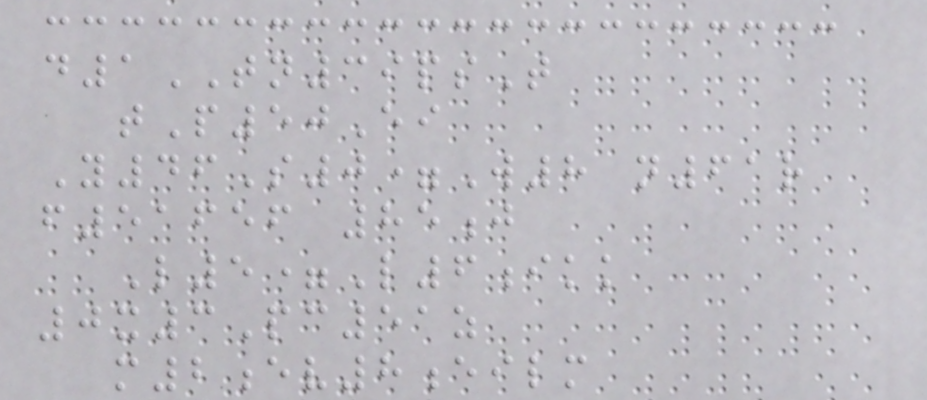d1TN39psT
tP50Ei
Y46S0=W8 n61r
f51656 85j
L5=L6ikk
0x3Pc51z
m2ev8eilm
